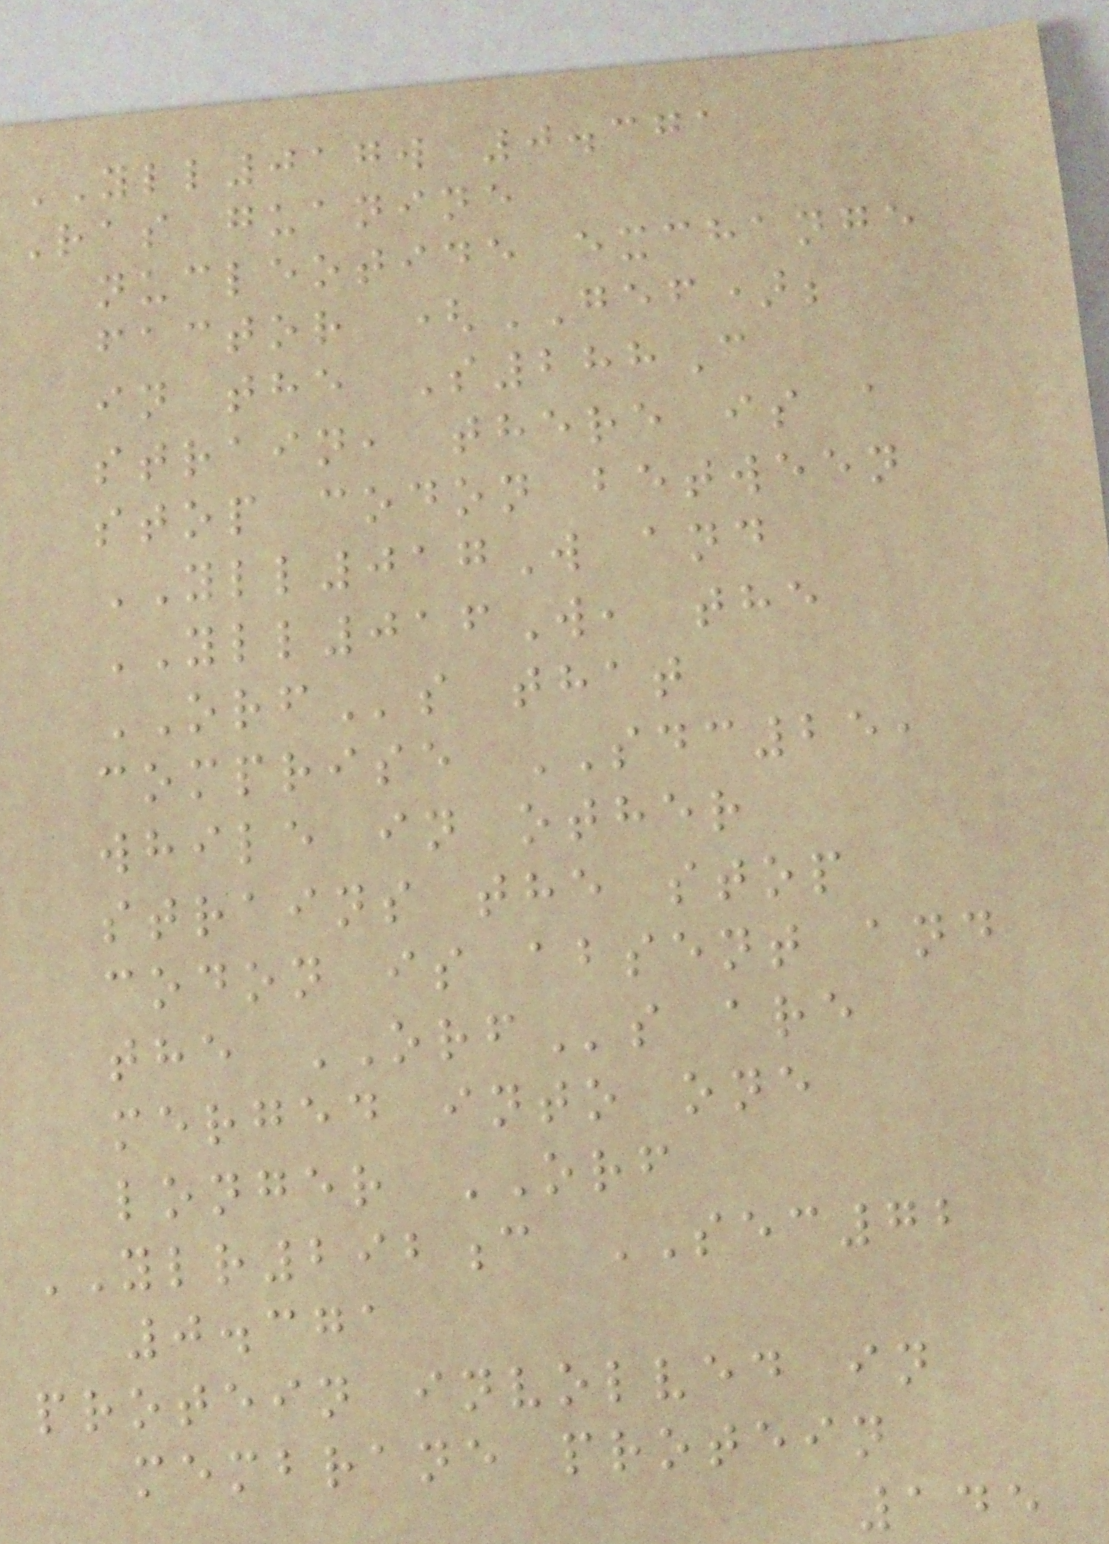YLL017w 0.371
Ras guanine
nucleotide exchange
factor (GEF);
in the S288C
strain, there is a
stop codon between
YLL017W and
YLL016W, the
ORFs that
comprise SDC25,
while in other
strains the stop
codon is absent and
the ORFs are
merged into one
longer ORF
YLR292c SEC72
0.371
protein involved in
membrane protein
145
